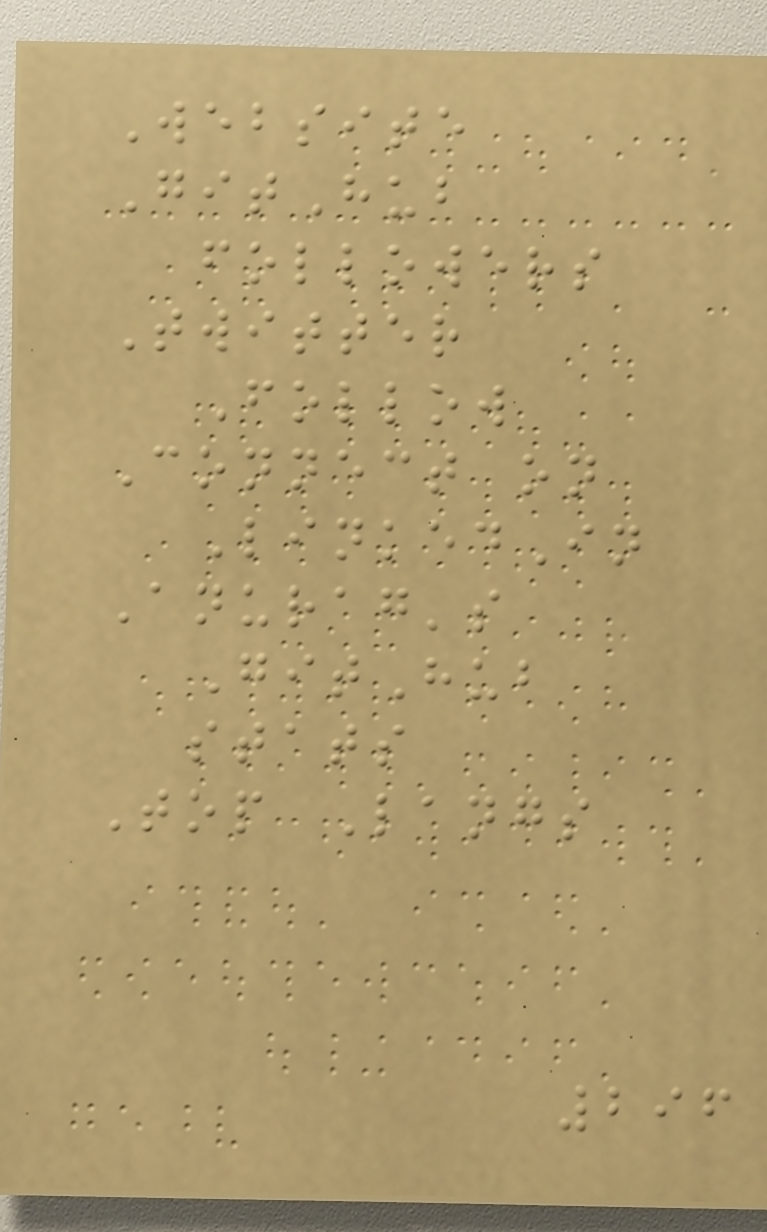Website
GitHub
followers
Twitter
Follow
Connect on
LinkedIn
Anurag's
GitHub
stats
Top Langs
296
